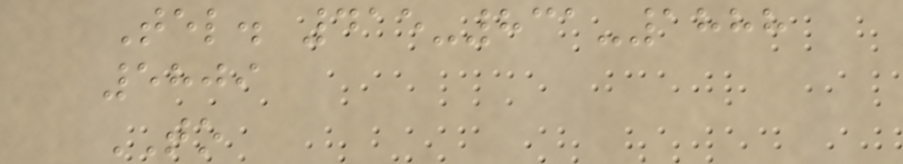Tel. 415-831-1888
5809
TO
